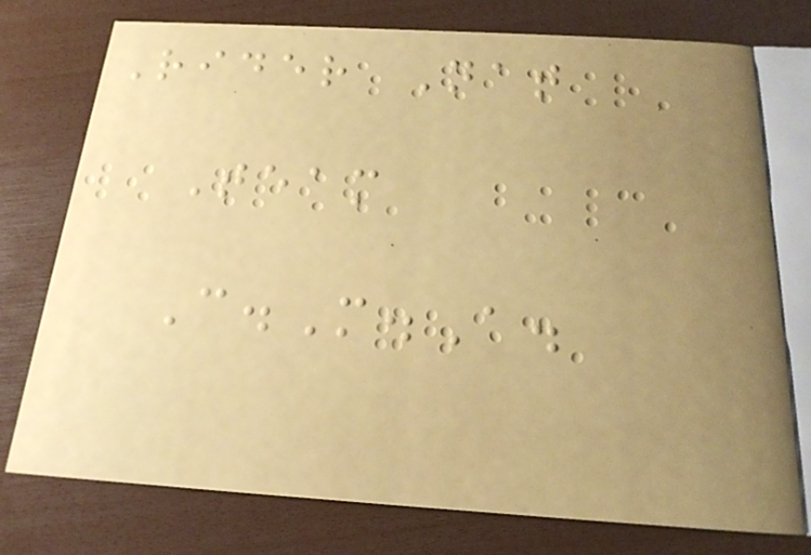Rider Nat
Team
C.M.A.
